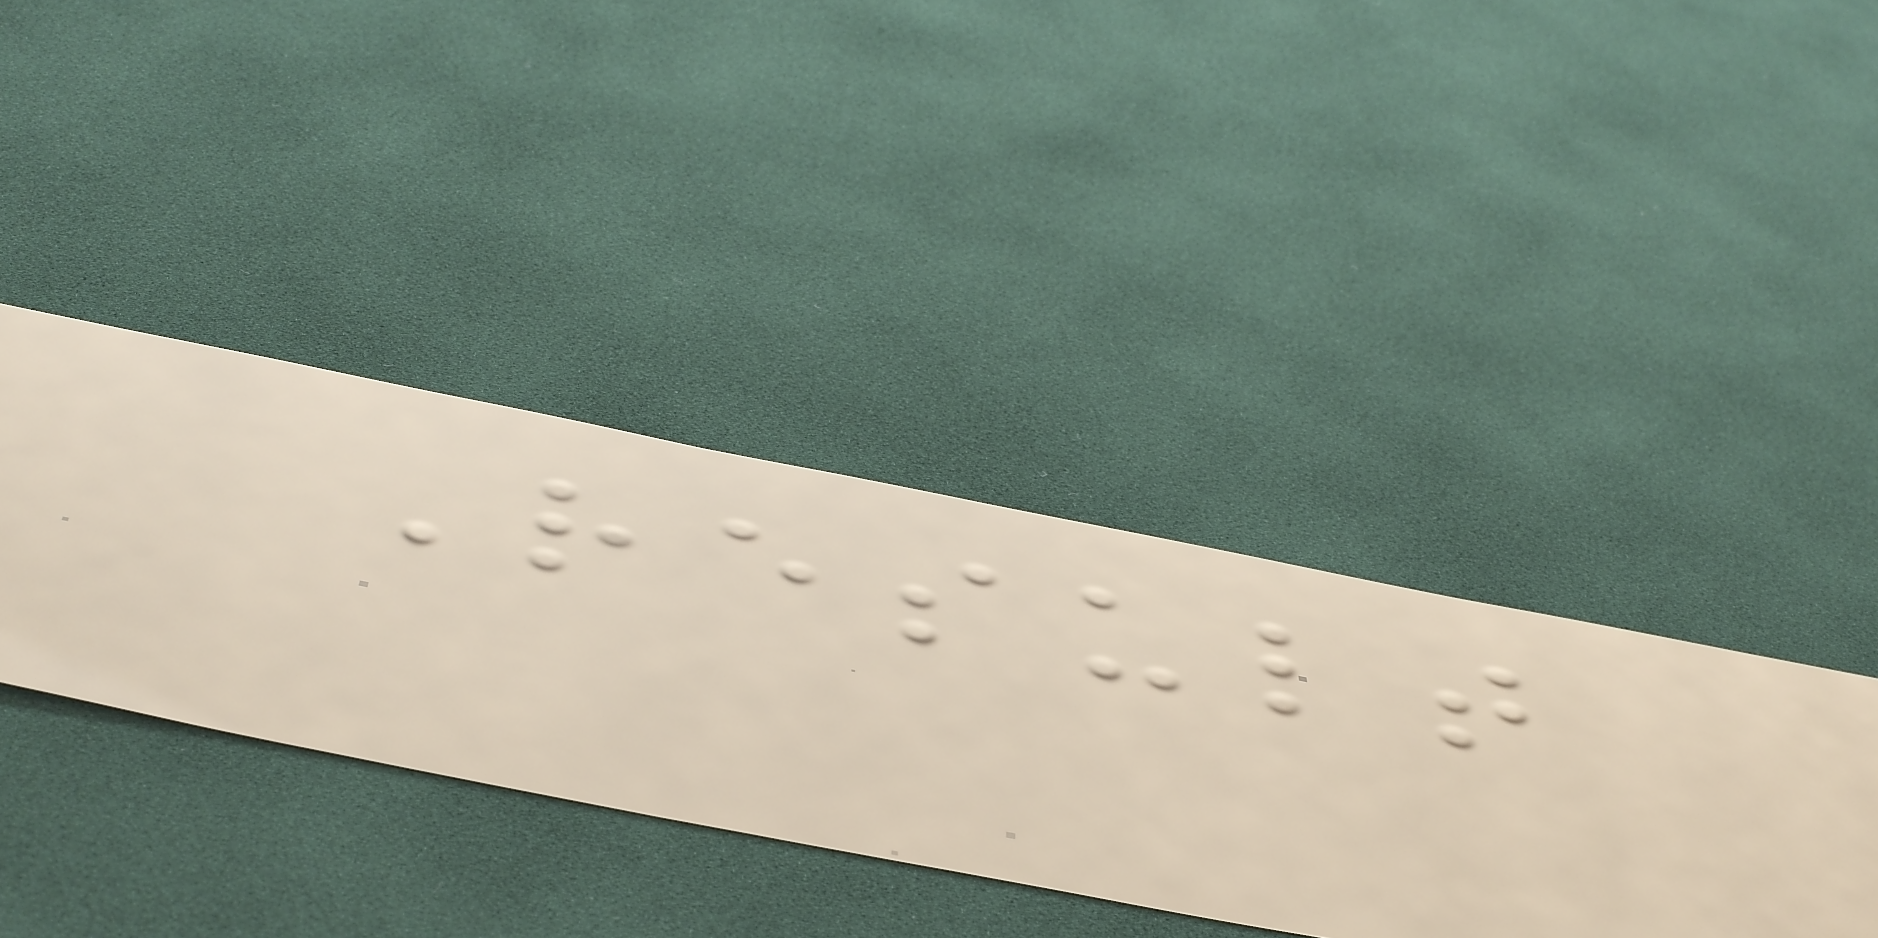Result
